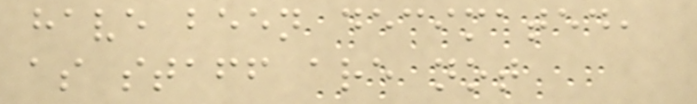have been decimated,
as staff are not
